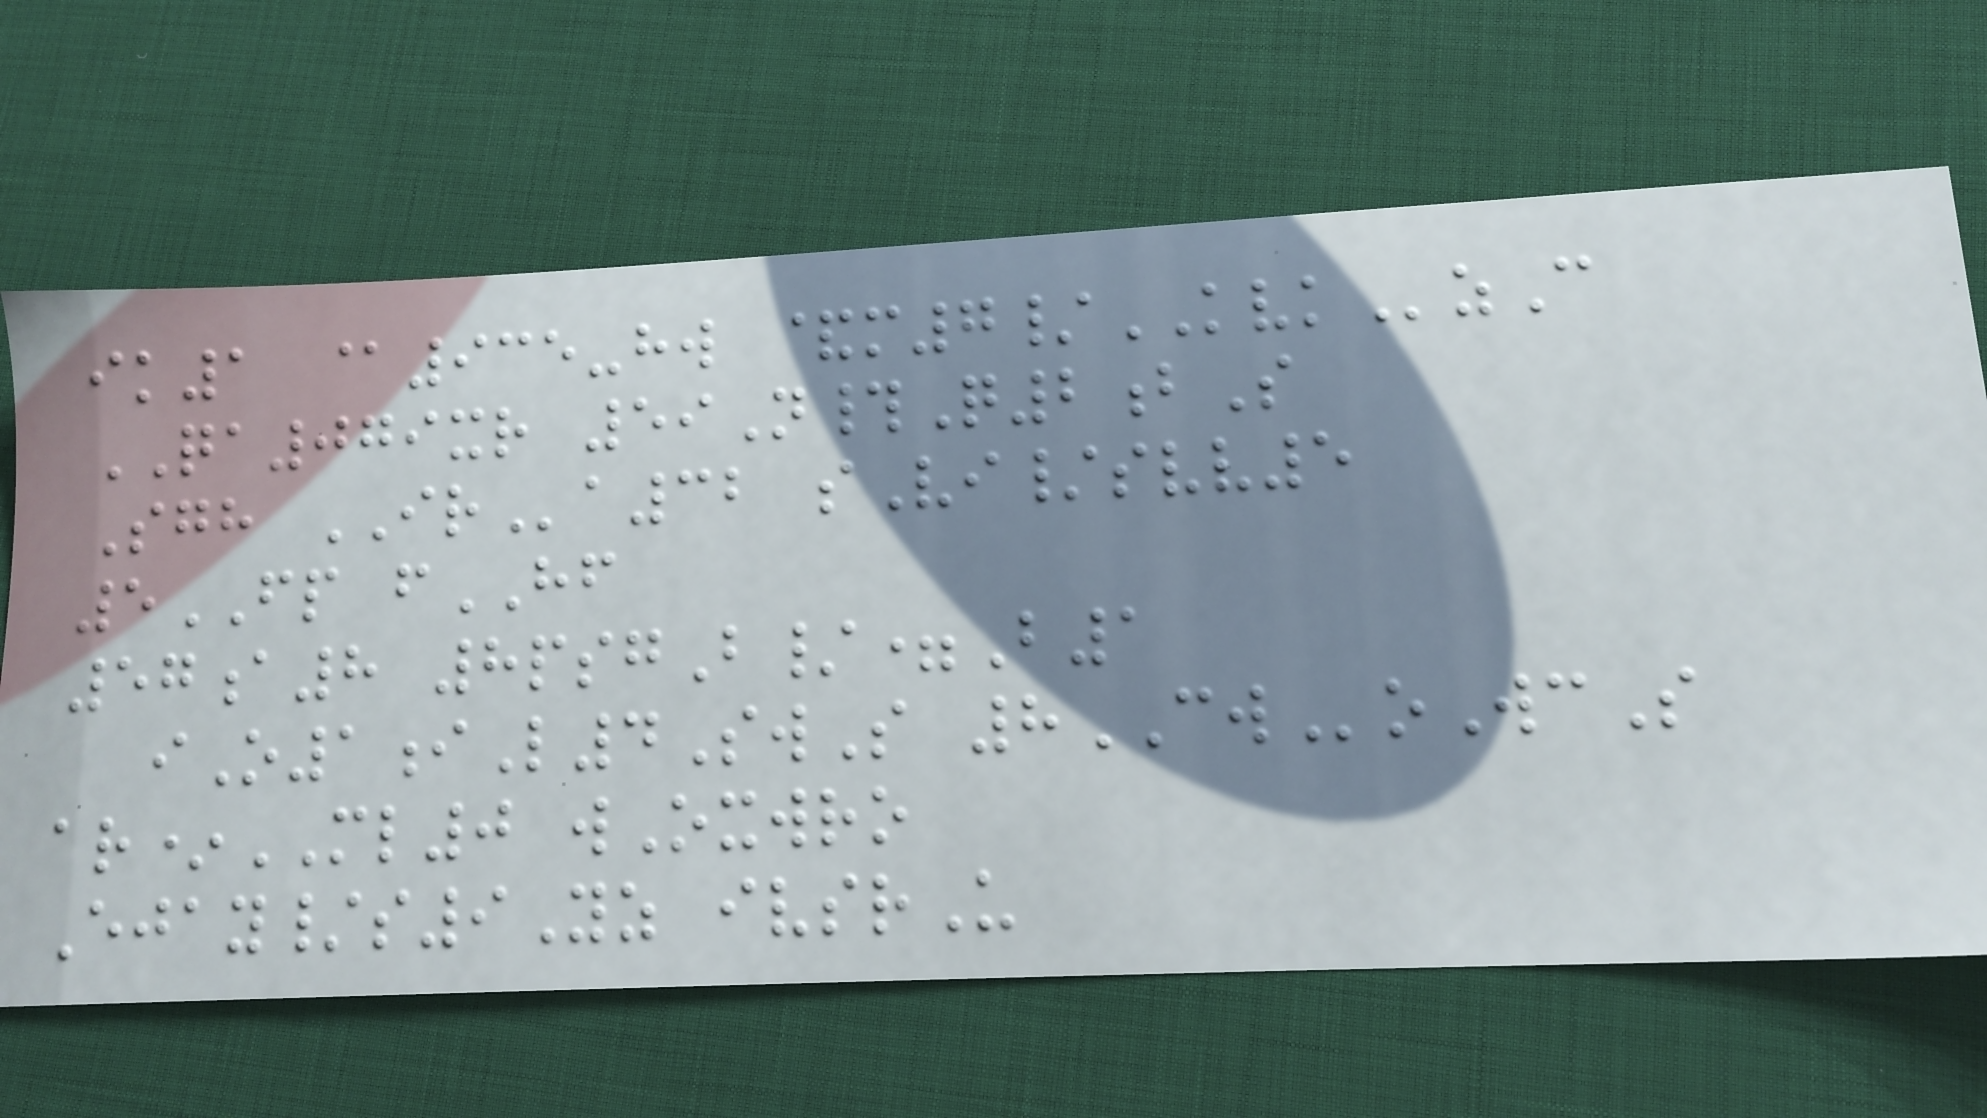ik1 @935-hw &m7/KVKzC
QA079xr 59N#Q2bS
Sgh IRa32 sVi/svv5
5FP fHF
57a8 8psgB/=B1
iO1iL4SwS 8CWoWcS
ar*ML0 wOxwro
Ejay/s9Yz ivsrU
